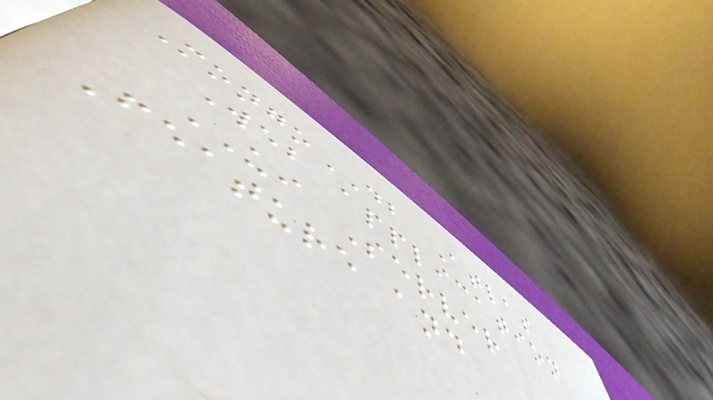MongoDB Atlas
Web application
UI Server
Feature and
